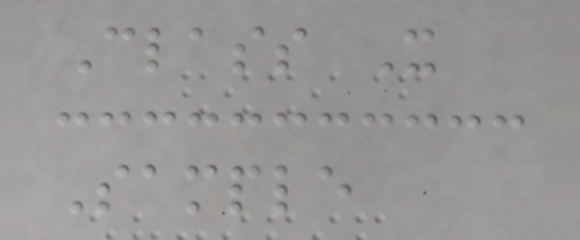Class X
Sample
